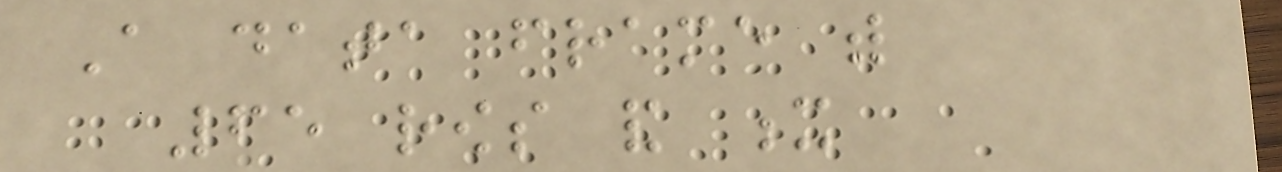A data frame with
65 rows and x
